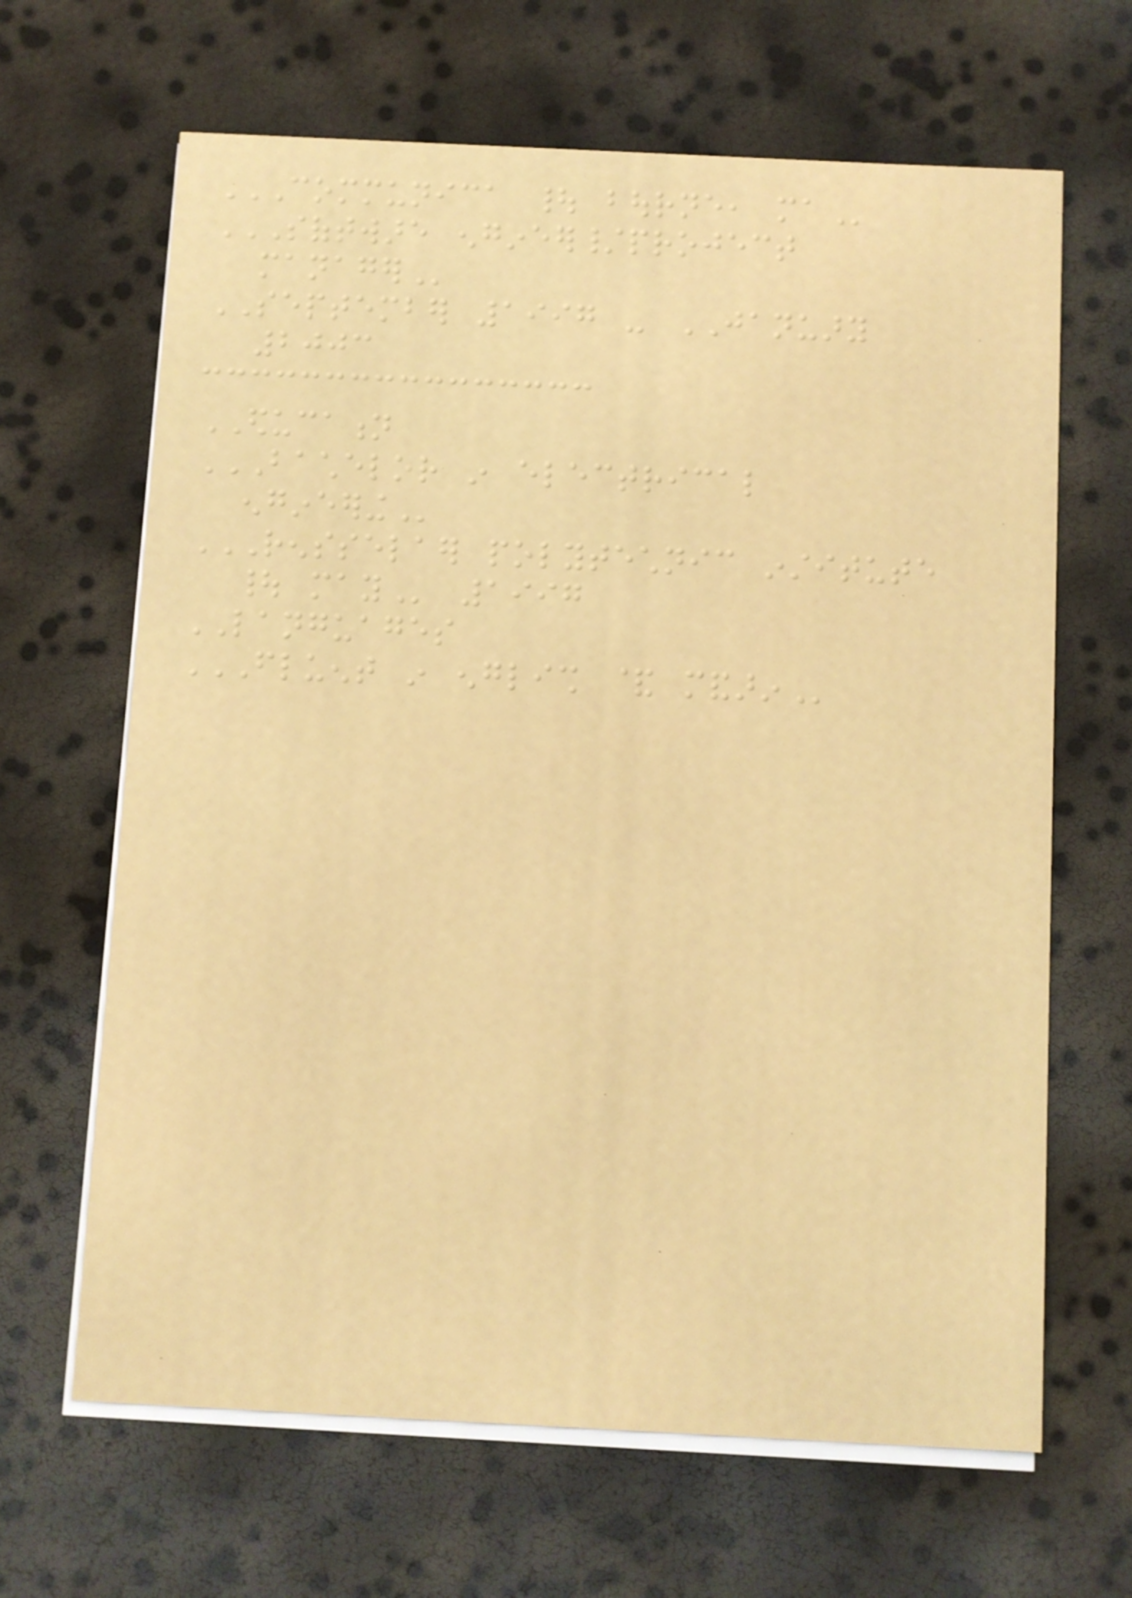COMMUNICA | BOURNE, MA
SOFTWARE ENGINEER/PROJECT
MANAGER
SEPTEMBER 1997 - JANUARY
2003
EDUCATION
BACHELOR IN ELECTRICAL
ENGINEERING
RENSSELAER POLYTECHNIC INSTITUTE
| MAY 1997
LANGUAGES
FLUENT IN ENGLISH & MANDARIN
